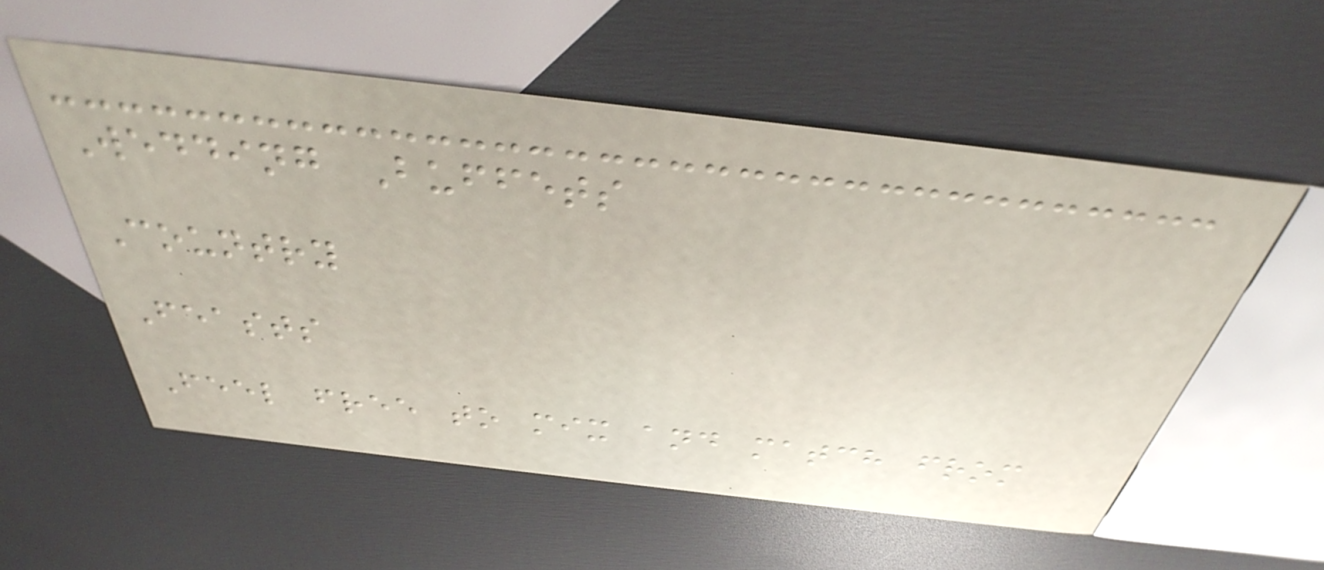Wedding Buffets
Country
Feasts
Feel free to mix and match from
